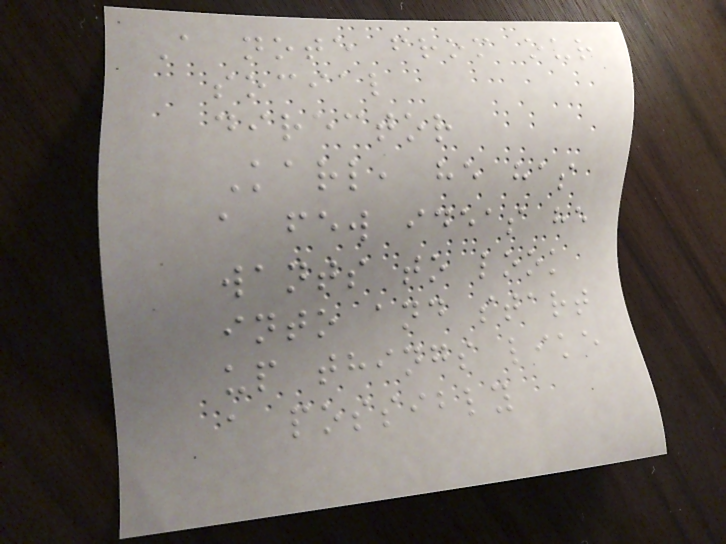A note from our
social
director
Karl, he has
a few ideas he
wants to look
into and start
up things like
a possibly
